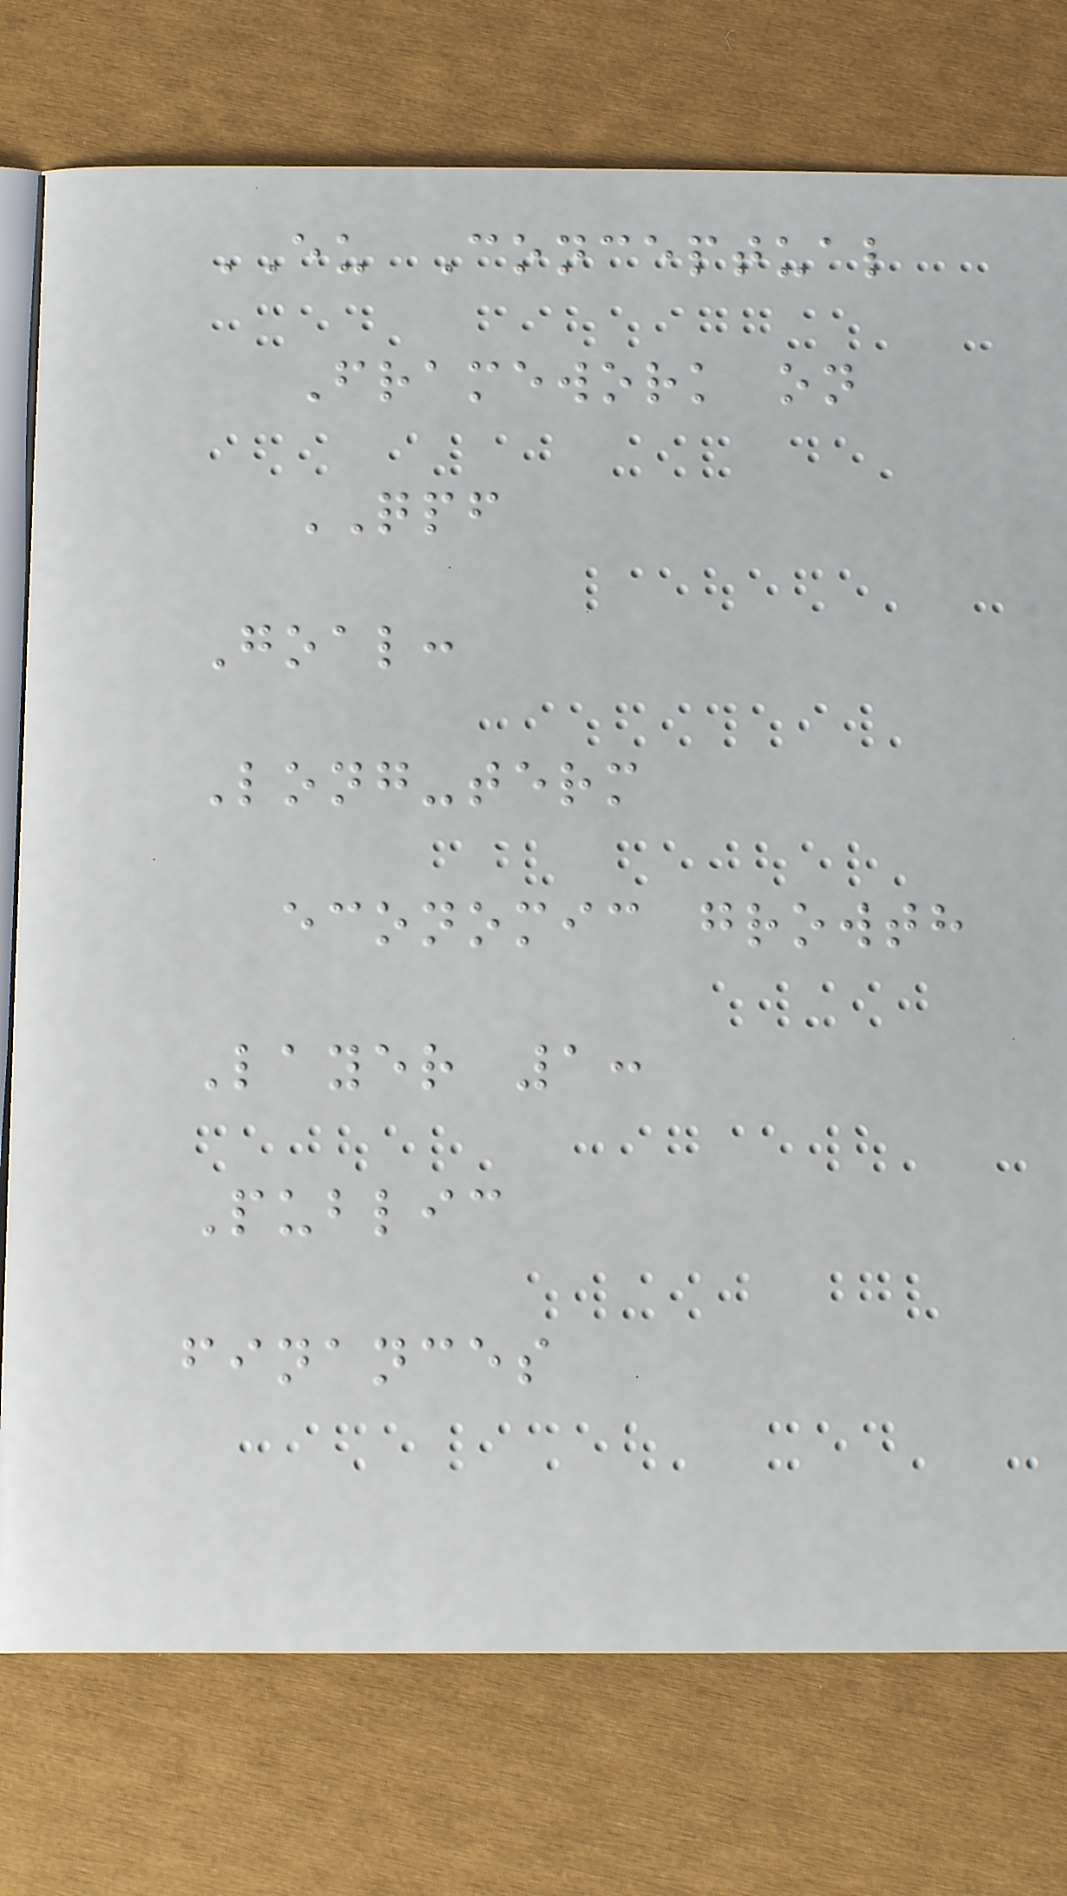EU Conceptual
Framework on
QPF
Goal:
Long-term
economic growth
Layer 1:
Public
finances
